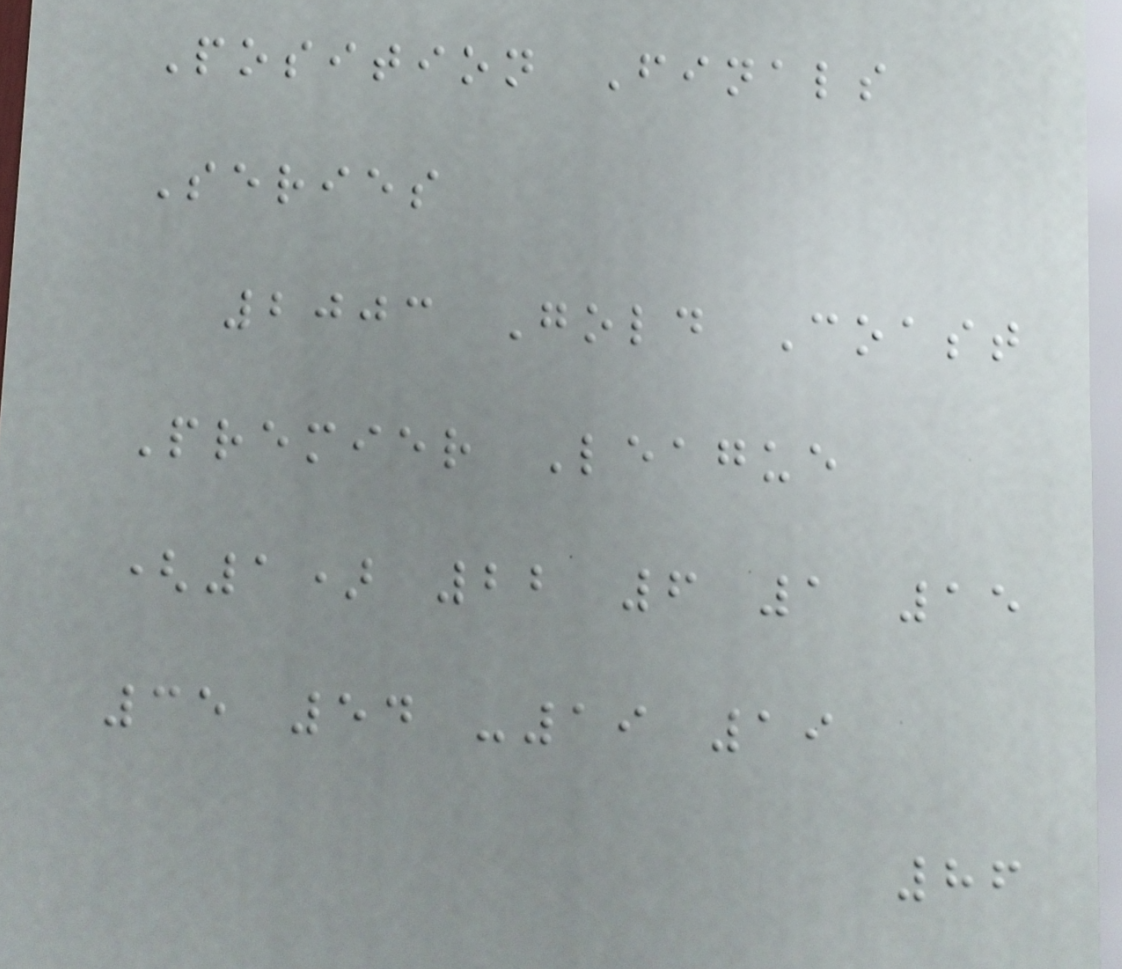Position Finals
Series
2003 Gold Coast
Premier League
(1) 22 6 1 15
35 54 -19 19
86
